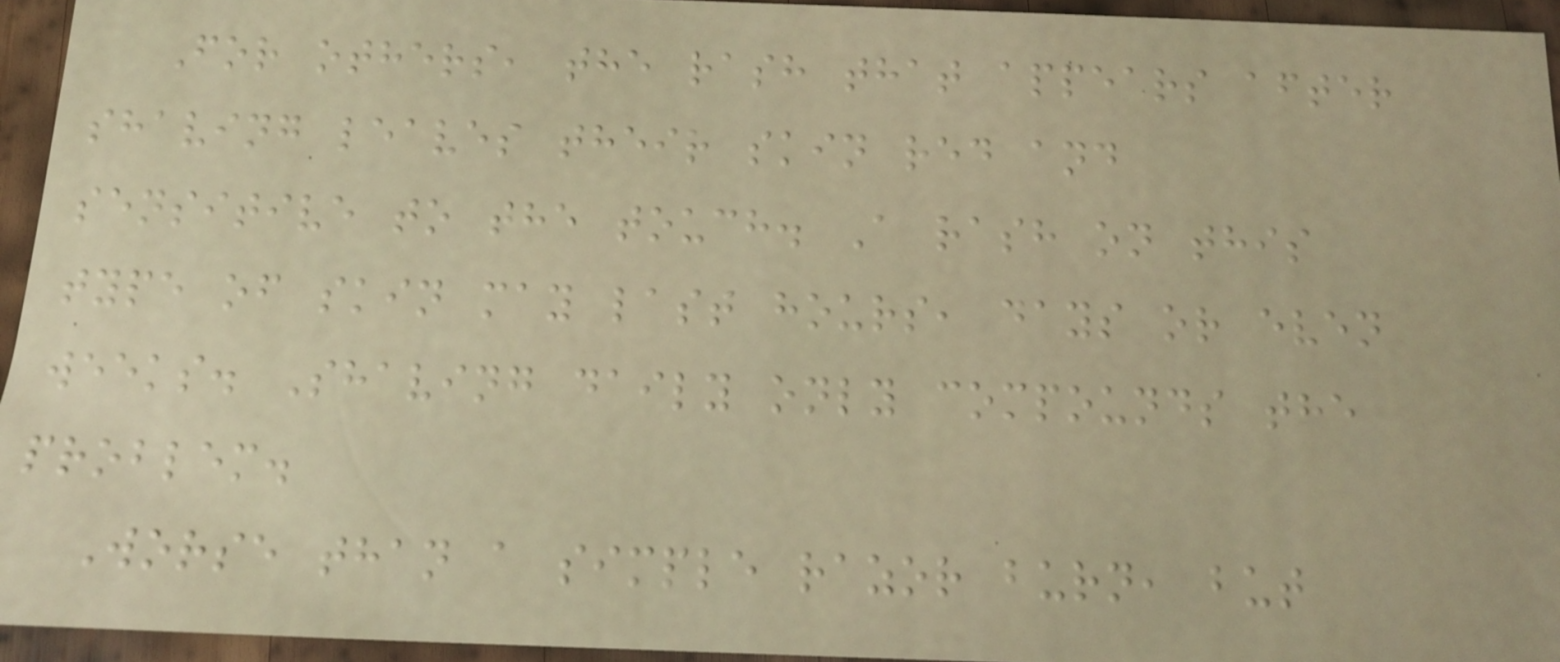For others, the rash that appears after
shaving leaves their skin red and
sensitive to the touch. A rash on this
type of skin may last hours, days or even
weeks. Shaving daily only compounds the
problem.
Worse than a simple razor burn, but
